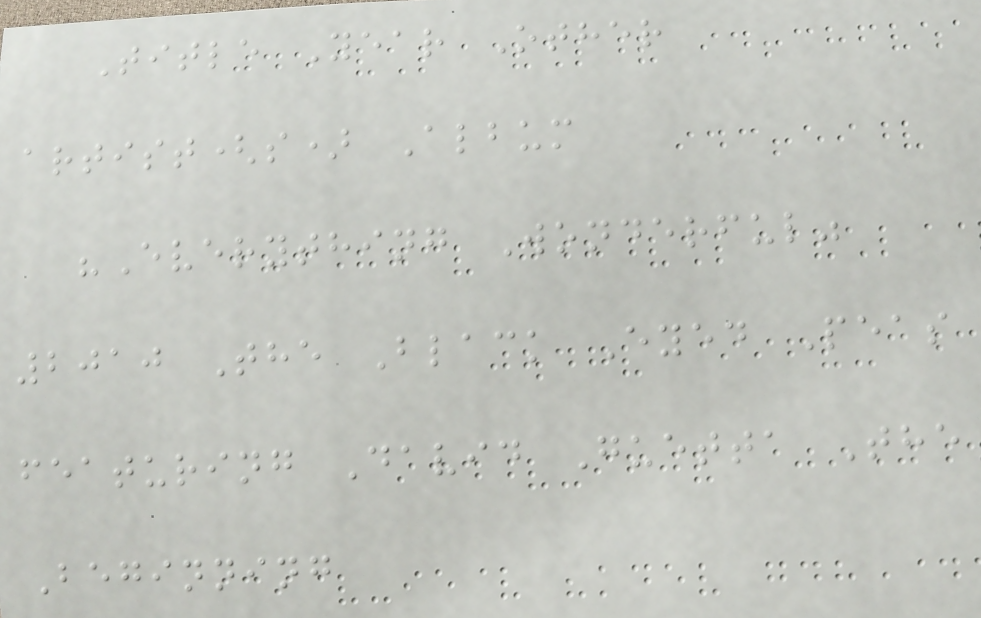Title Year Other
artist(s) Album
"Everything Wonderful"
2010 The Black Eyed Peas
featuring David Guetta The
Beginning
